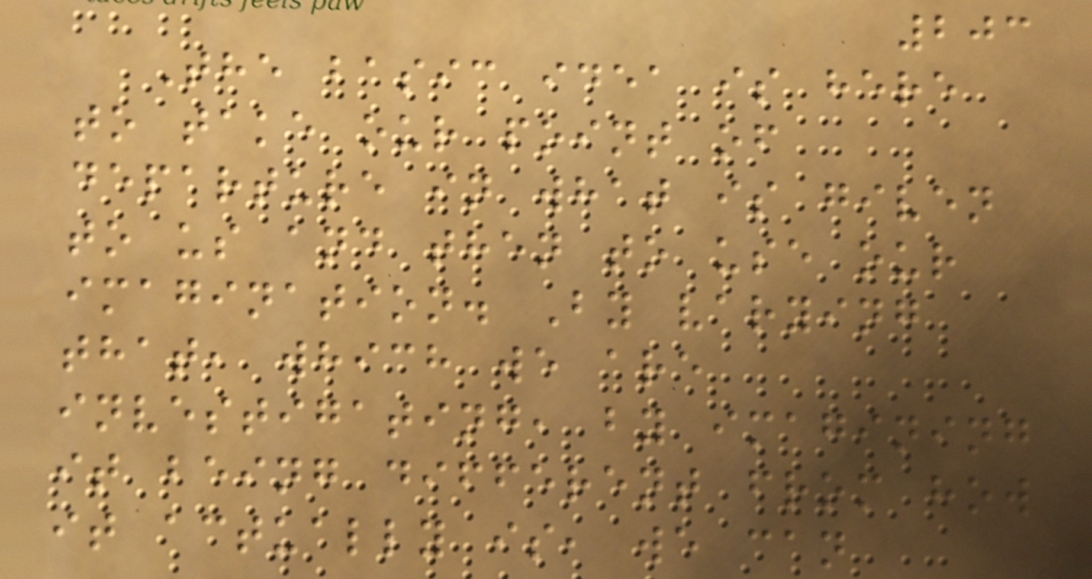203
The basic idea is here
to take our point of
departure in what is given
to us and then to use our
imagination. By varying
that, which we are
investigating, by imagining
it being different from how
it actually is, we can
